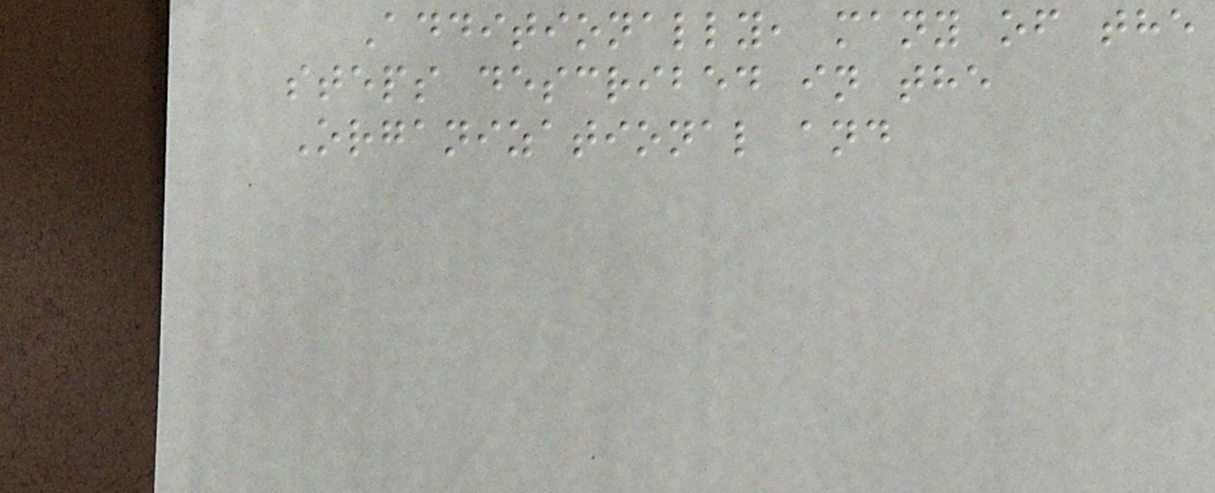Additionally, many of the
steps described in the
Organizational and
